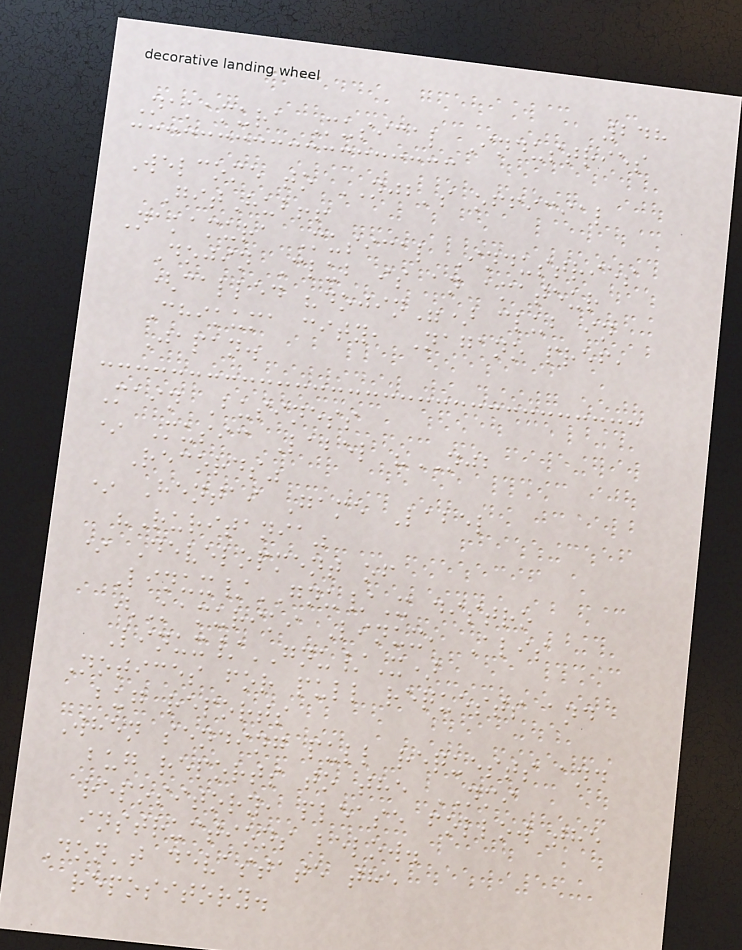248
Nakamura Musical Industries
Welcome to NJB's official
GitHub!!
Nakamura Musical Industries
Dojin Club is an amateur
(called "dojin") club in
Chikuma city, Nagano pref,
Japan.
Main Business
* Music Label "NJB
Records"
* Hentai Game Label
"Ruritania"
* Development of
Linux/GNU/X distro
(Kamuriki Linux, Alis
Linux/GNU/X)
Notices for pull requests and
bug reports
When sending pull requests and
bug reports to the NMI
repository, please follow the
instructions below.
Don't devastate the
repository.
